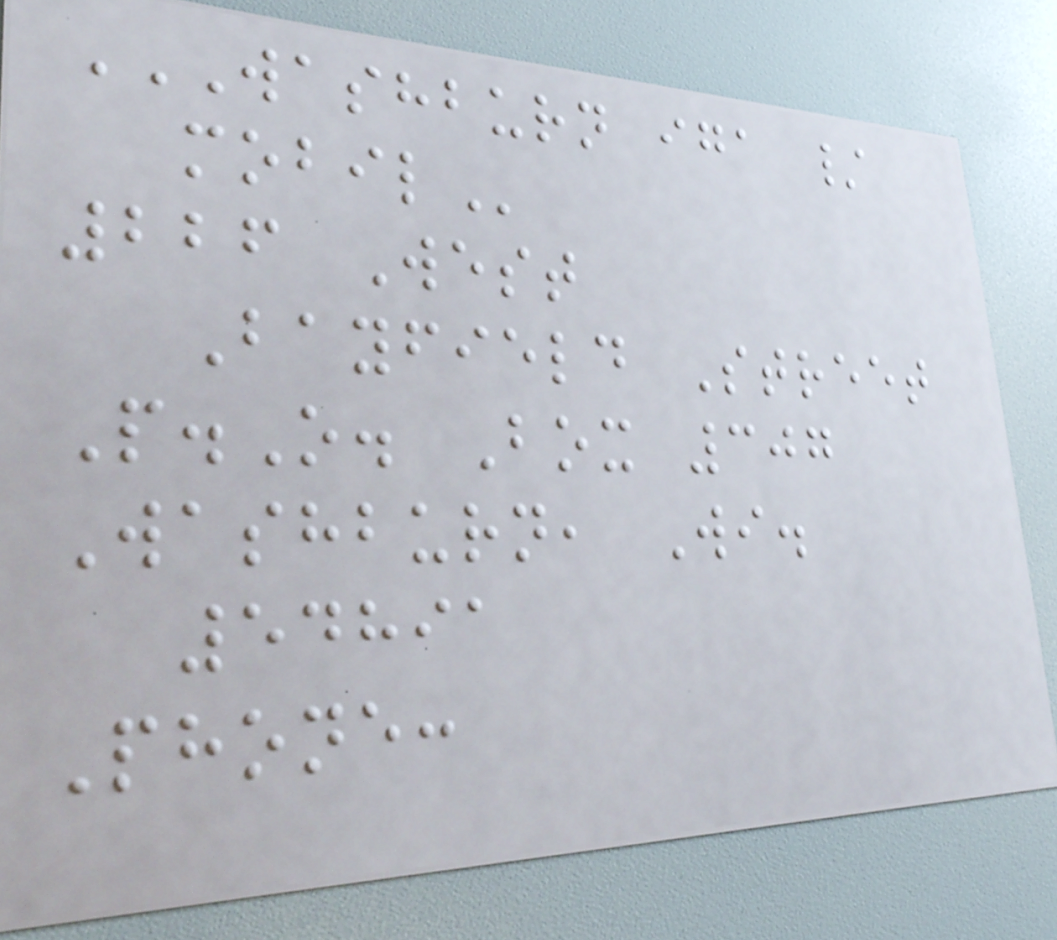WASHBURN IGA /
MOBIL
226 West
Bayfield Street
P.O. Box 307
Washburn, Wi.
54891
Phone:
